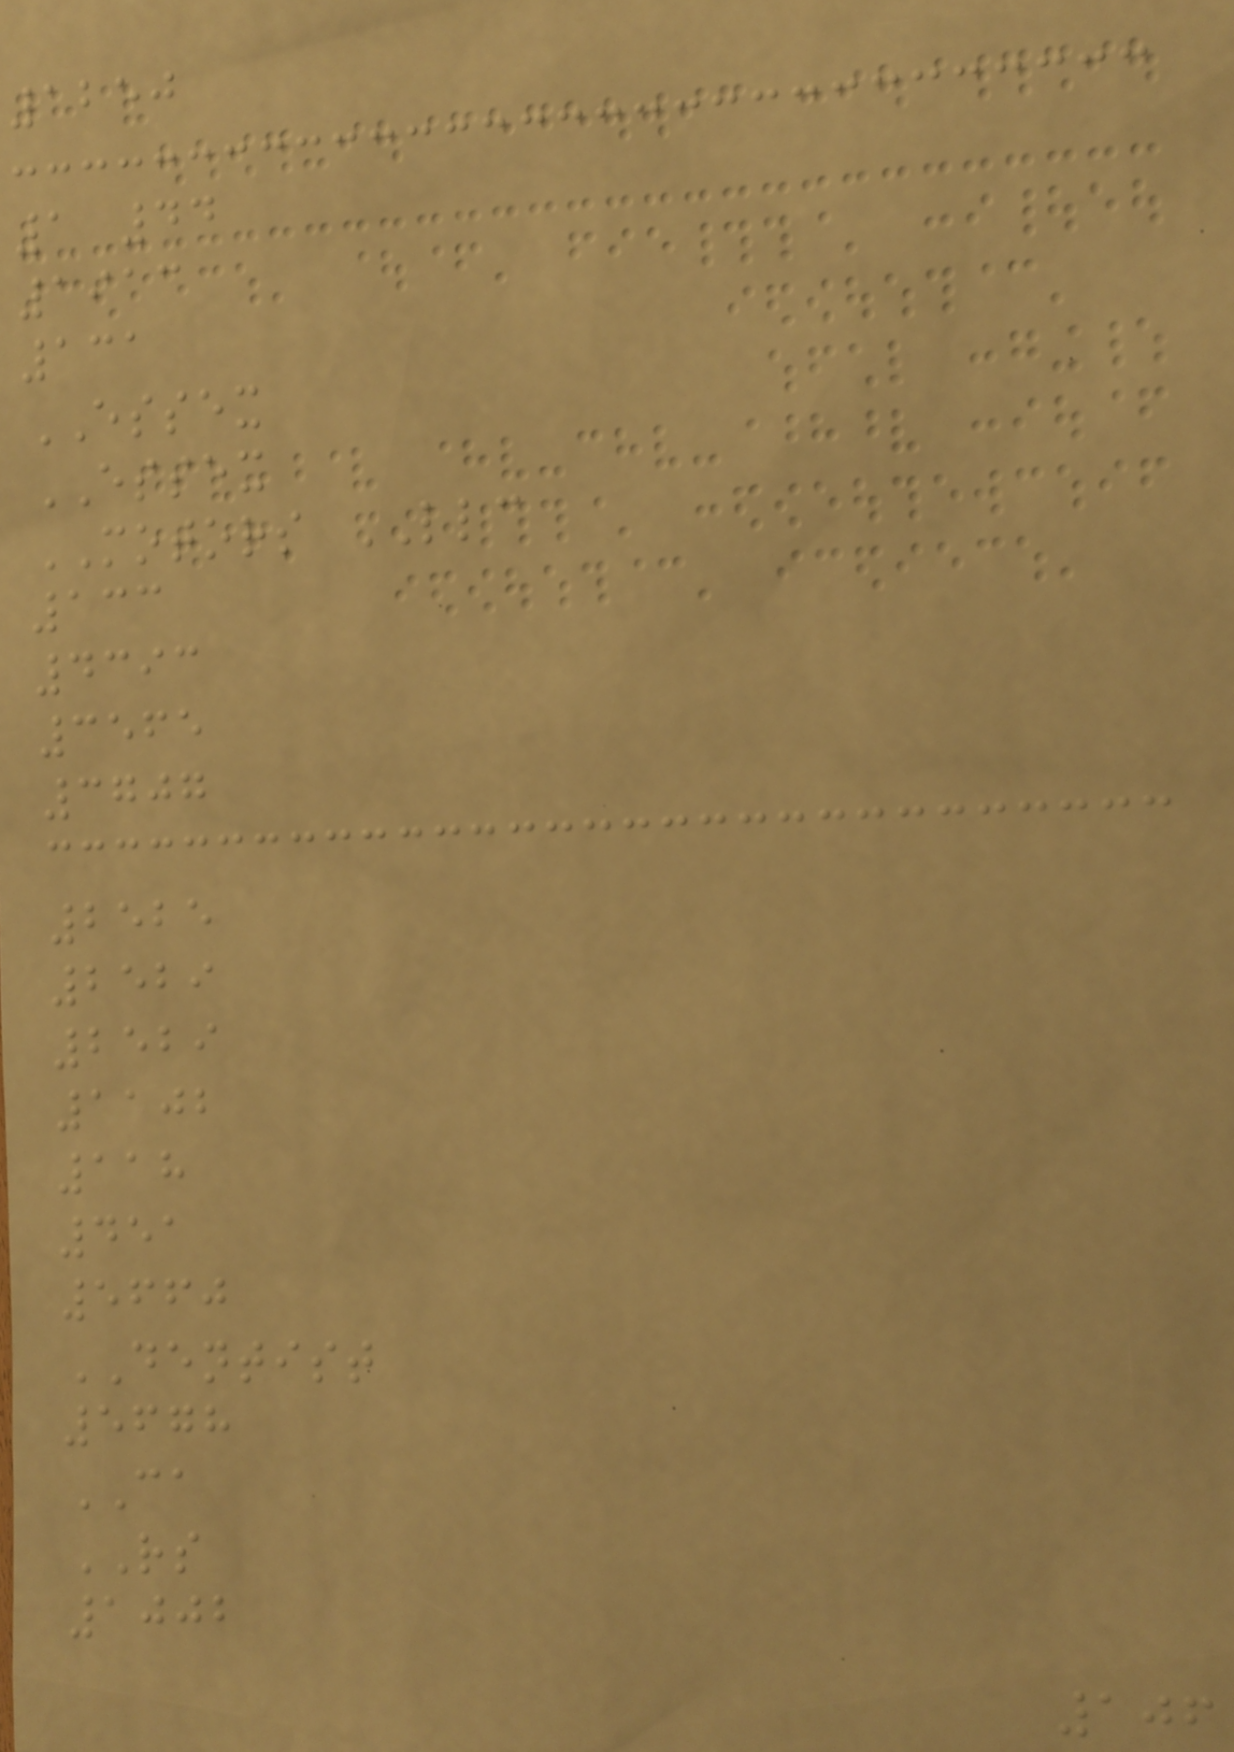1250
1 44
1913
131
ESSEX
ESSEX
MOTORS LLC
133
4393
3565
3707
2525
2529
2529
1102
118
451
5660
DENTIST
5678
CA
RS
1002
106
